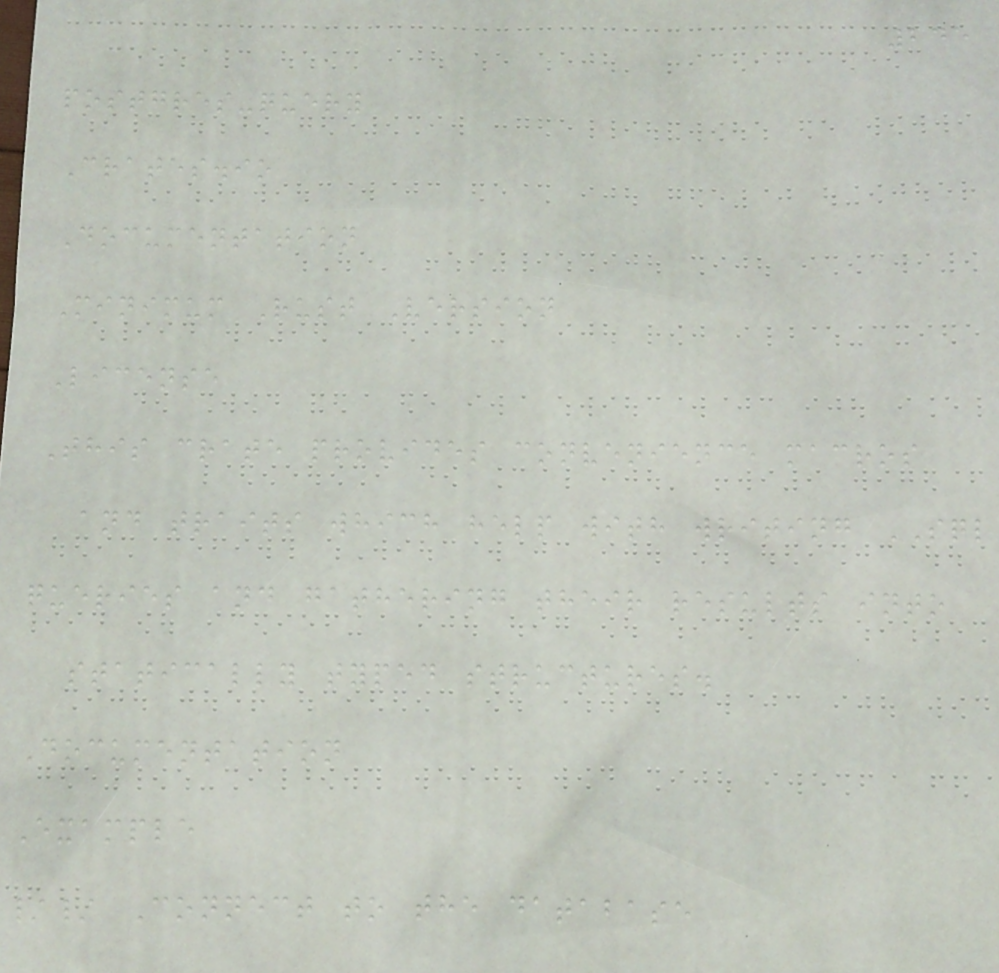245
postgres-query
Crates.io
Documentation
Minimum Rust Version
License
This crate provides convenience macros
and traits which help with writing SQL
queries and gathering their results into
statically typed structures.
Documentation
Example
// Connect to the database
